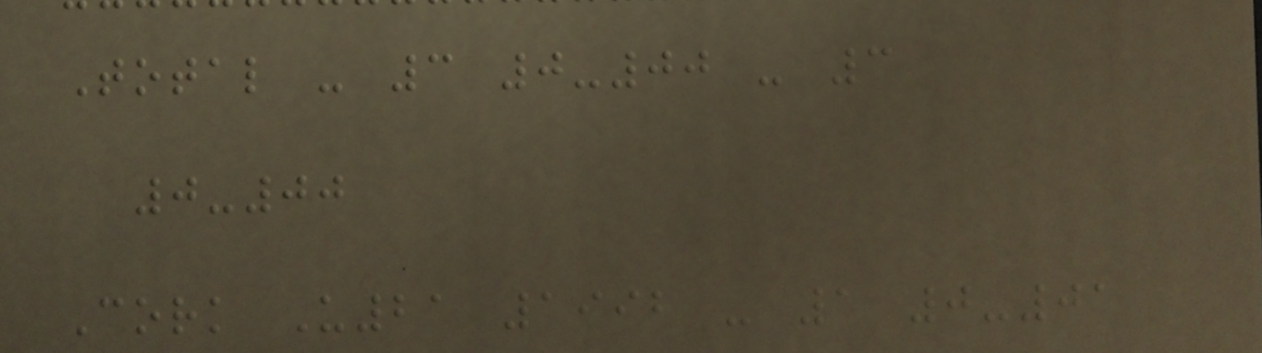Total - 3 0-00 - 3
0-00
Cork U21 1992 - 1 0-01
